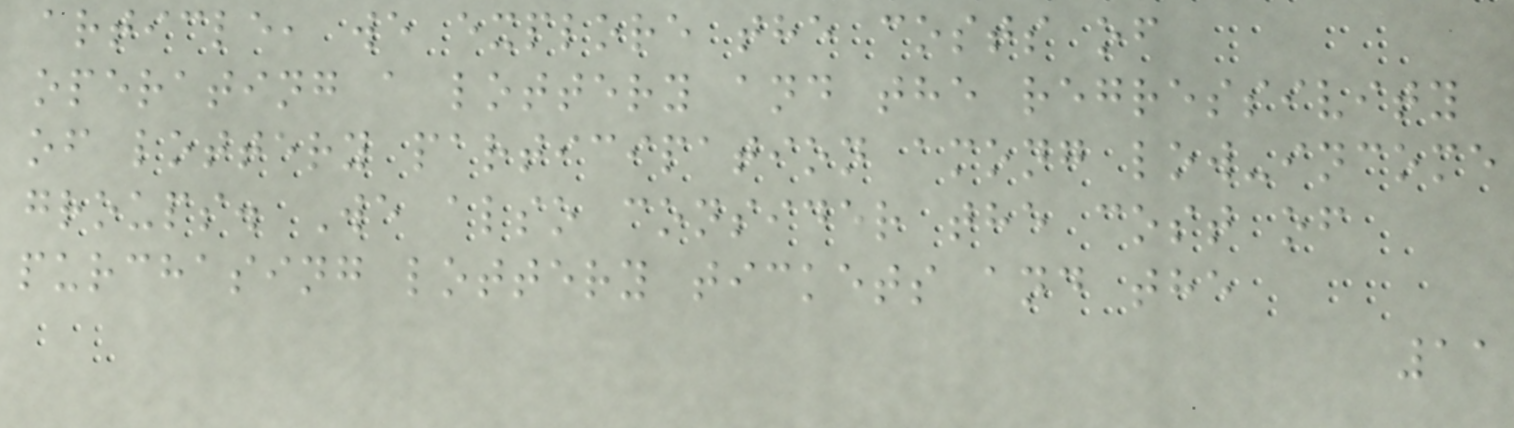article, we explore the costs of
operating a lottery and the regressivity
of lottery participation among low-income
groups. We also consider the cost of
purchasing lottery tickets and the
11
